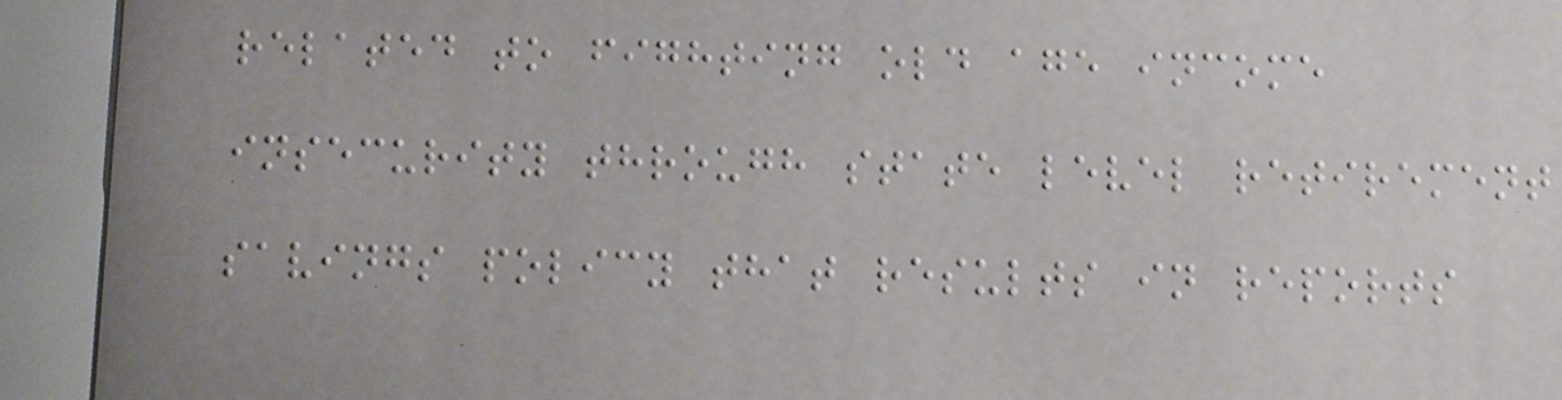related to fighting old age income
insecurity through state level retirement
savings policy that results in reports
